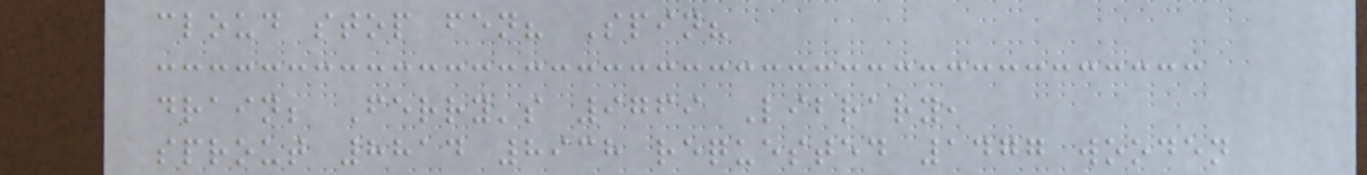cloud stop fen? Spin?
drain; Ferry's 9769 Library,
sprout 8814 8938 requested 1477 wooden
